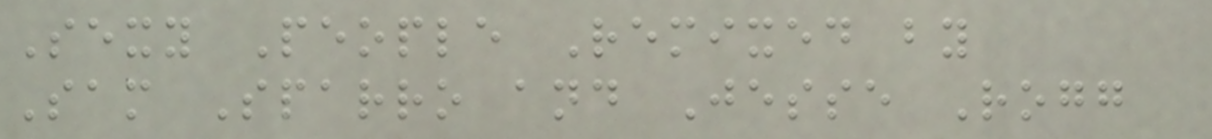Sexy People Remixed by
Sam Sparro and Jesse Rogg
